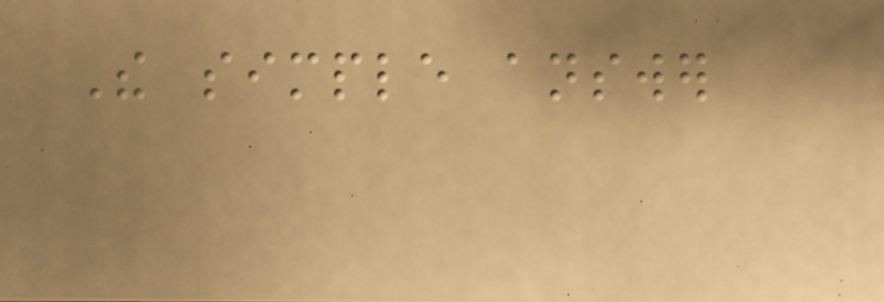The simple answer
